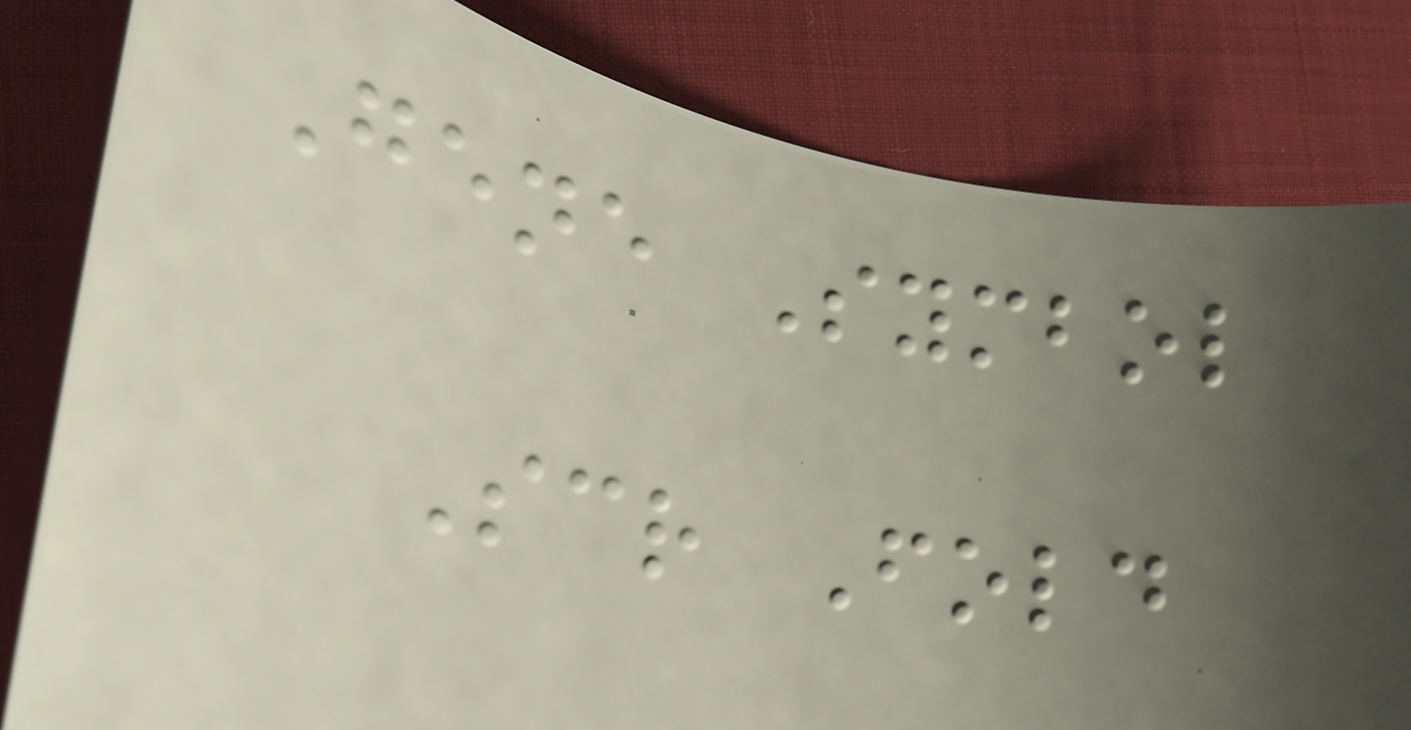Gene Symbol
Scr Fold
